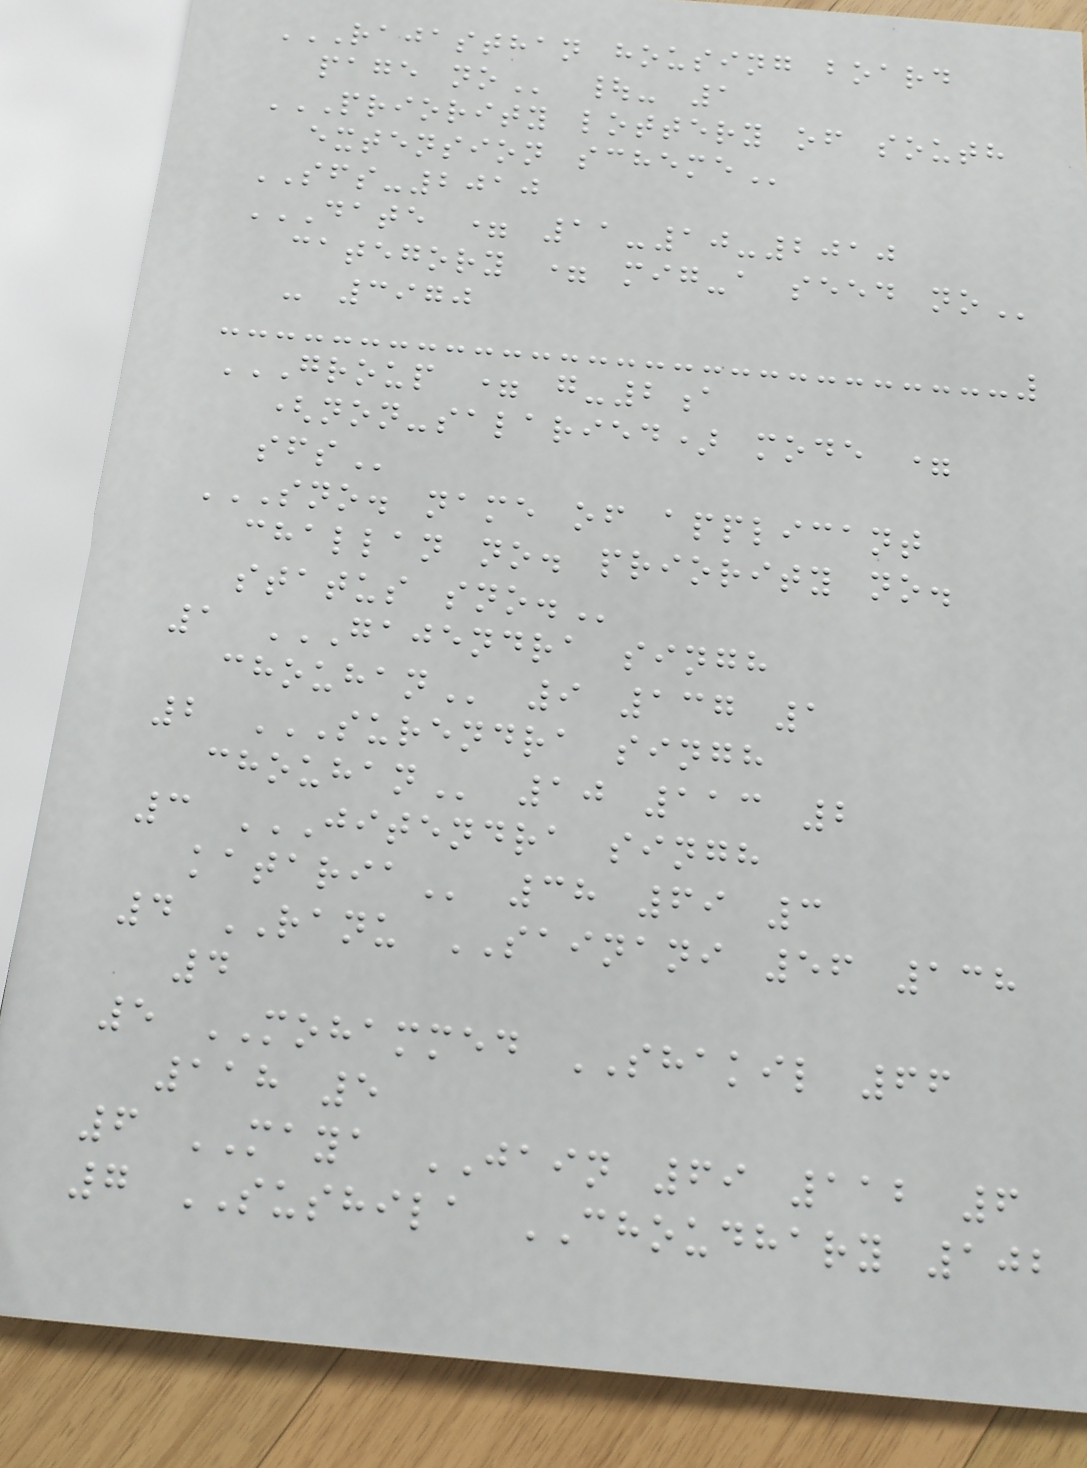RAJASTHAN HOUSING BOARD
PAGE NO |- 1
PRIORITY LOTTERY OF SOUTH
EXTENSION SCHEME
SFS-2010
DATE = 11-10-2010
CATEGORY = MIG-A SEED NO
- 3970
GROUP = G-2A
(NON-SALARIED) MODE =
SFS
SNO. NAME OF APPLICANT
CHALLAN NO. PRIORITY NO.
STATUS SNO.
1 GAJENDRA SINGH
CHOUHAN 9 137 1
2 SURENDRA SINGH
CHOUHAN 10 113 2
3 JITENDRA SINGH
KATARIA 38 69 3
4 RANU SAINANI 56 138
4
5 MOHAMMED SHAKIL 66
118 5
6 MAYA JAIN 69 112 6
7 SUSHILA CHOUDHARY 102
